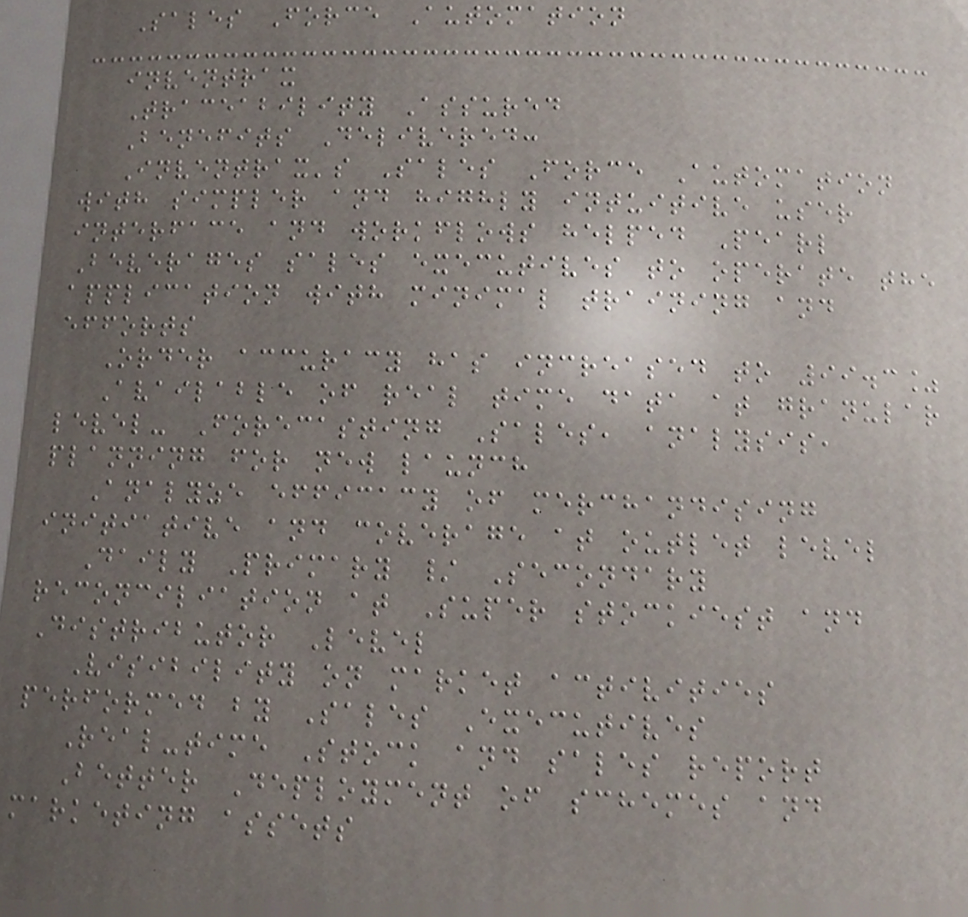Sales Force Automation
inventrax
Traceability Assured
Benefits Delivered:
Inventrax's Sales Force Automation
with simpler and highly intuitive user
interface and workflows helped Pearl
Beverages sales executives to operate the
application with minimal training and
efforts
Order accuracy has increased to 99.3%
Available of real time data at granular
level- Forecasting Sales, analysis,
planning for new launch
Analyze efficacy of merchandising
initiative and coverage at outlet level
Daily Primary / Secondary
reconciliation at Super stockiest and
Distributor Level
Visibility on market activities
performed by Sales Executives
Real-time Stock and sales report
Better Deployment of schemes and
marketing assets
